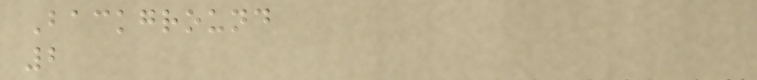Background
2
